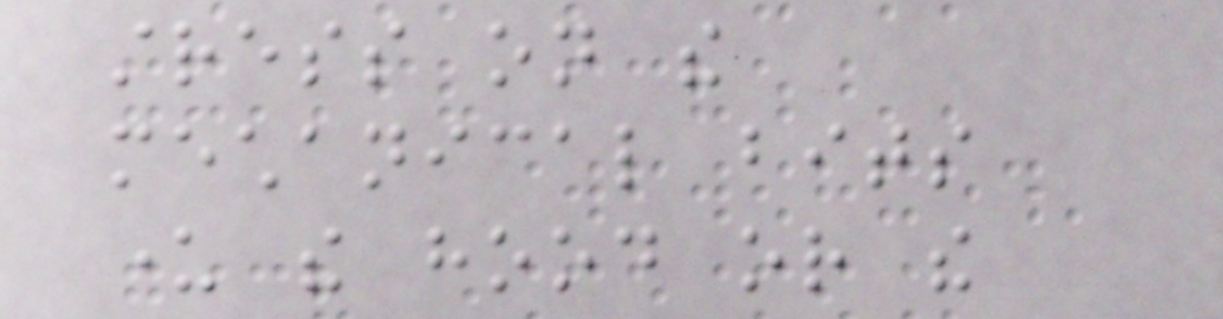stress on the
mechanical bits
under the hood or the
